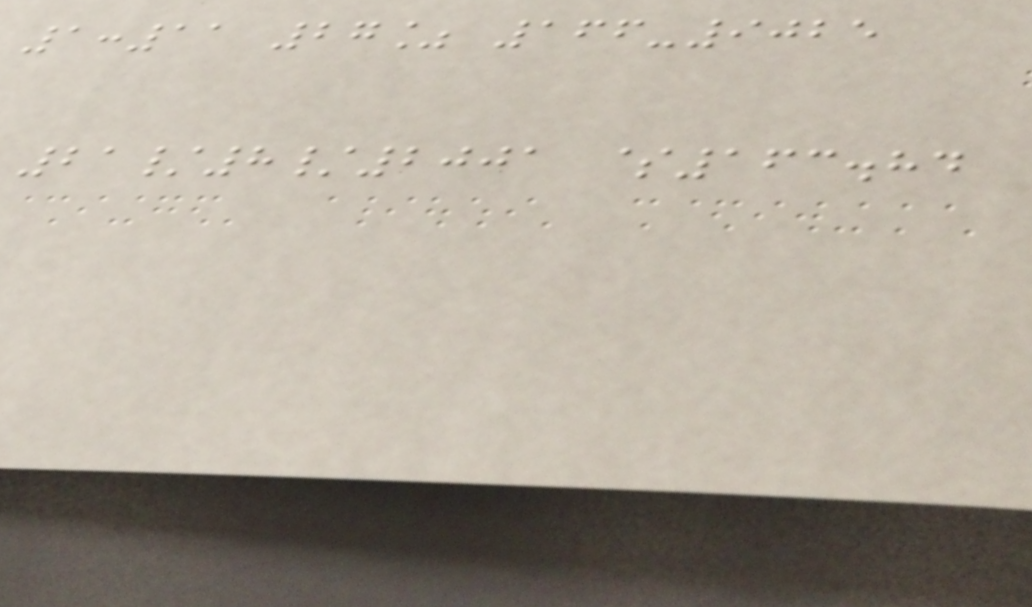1:11 27% 166-9025
21/8/2001 $163.84
